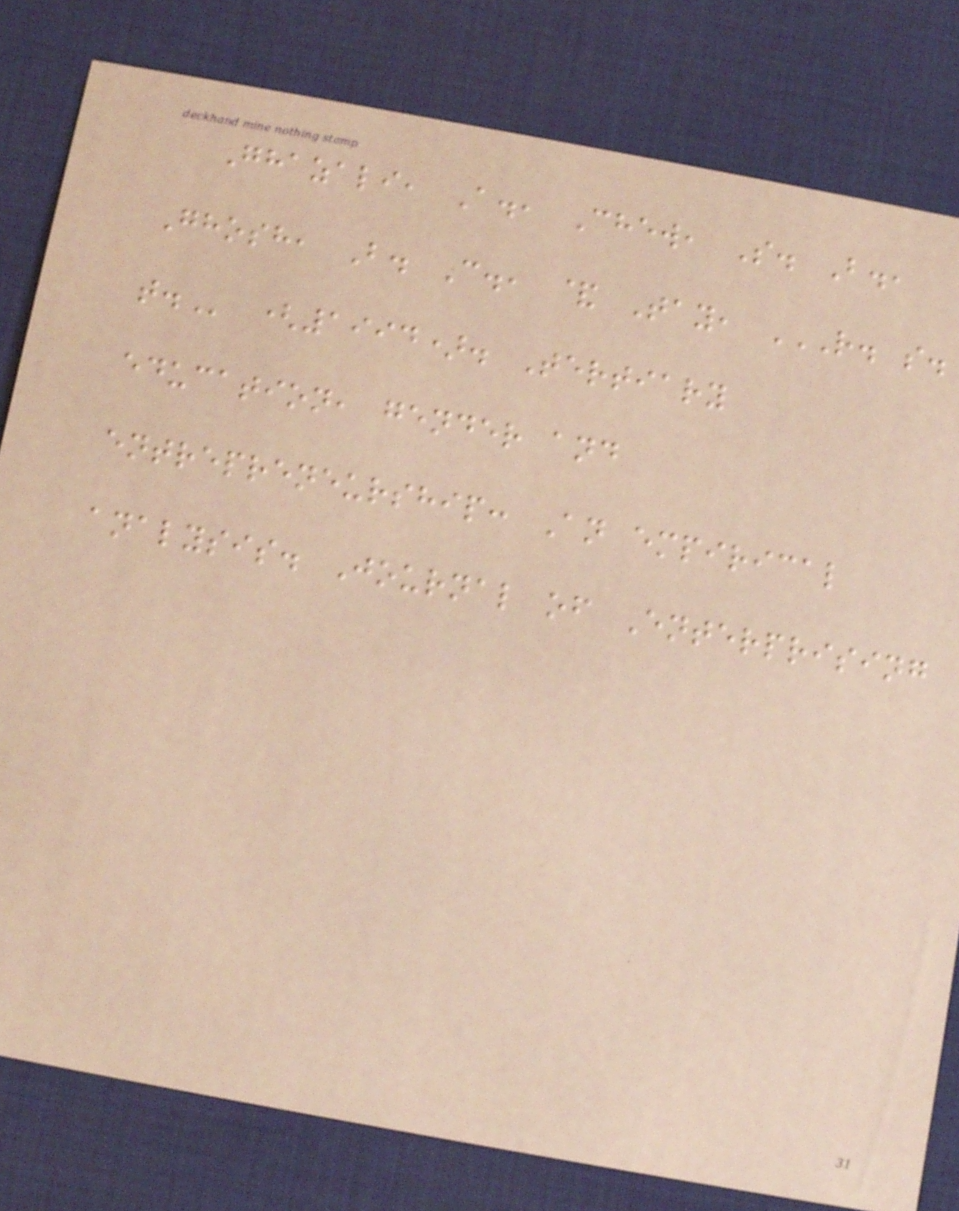Ghazali, A., Chew, S. B.,
Ghosh, B. C., & Tay, R. S.
T. (1994). Tertiary
education, gender and
entrepreneurship: An empirical
analysis. Journal of Enterprising
